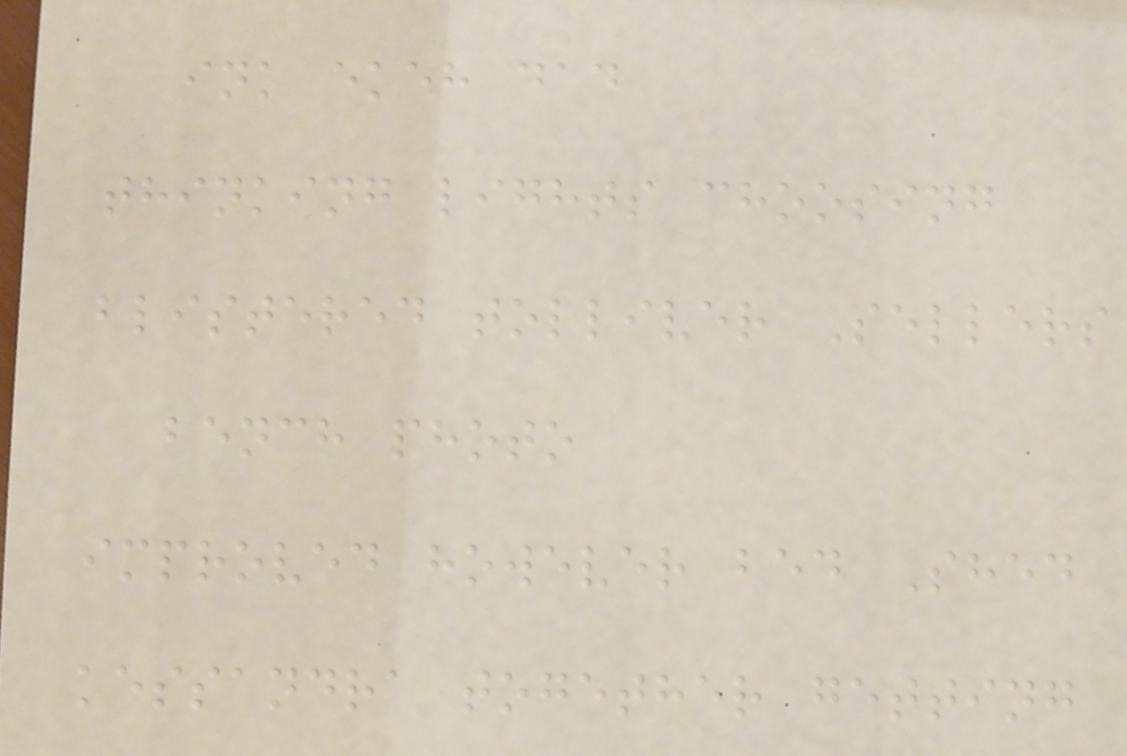ink ekeh dad
thinking lights choosing
blistered tolliver Sellers
bench photo
improved however bed Shed
kessandra together getting
